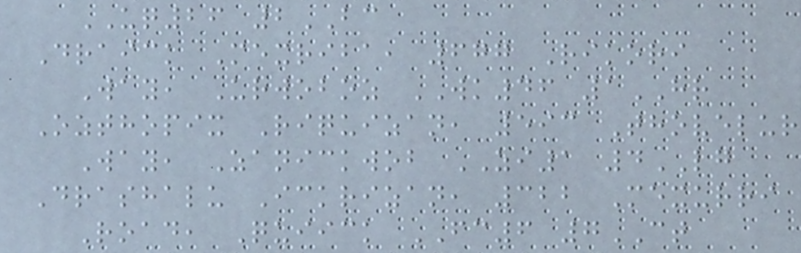UQ26 2BC
Draick Mexriba, 677 Rikori
Way, Urwoboz WK46 1HR
Ozthopix Riquizan, 593 Thovelur
Way, Zanickwob ZI1 4LG
Drashalu Ickrizan, 322 Mexurri
Road, Quiick FC6 7CT
